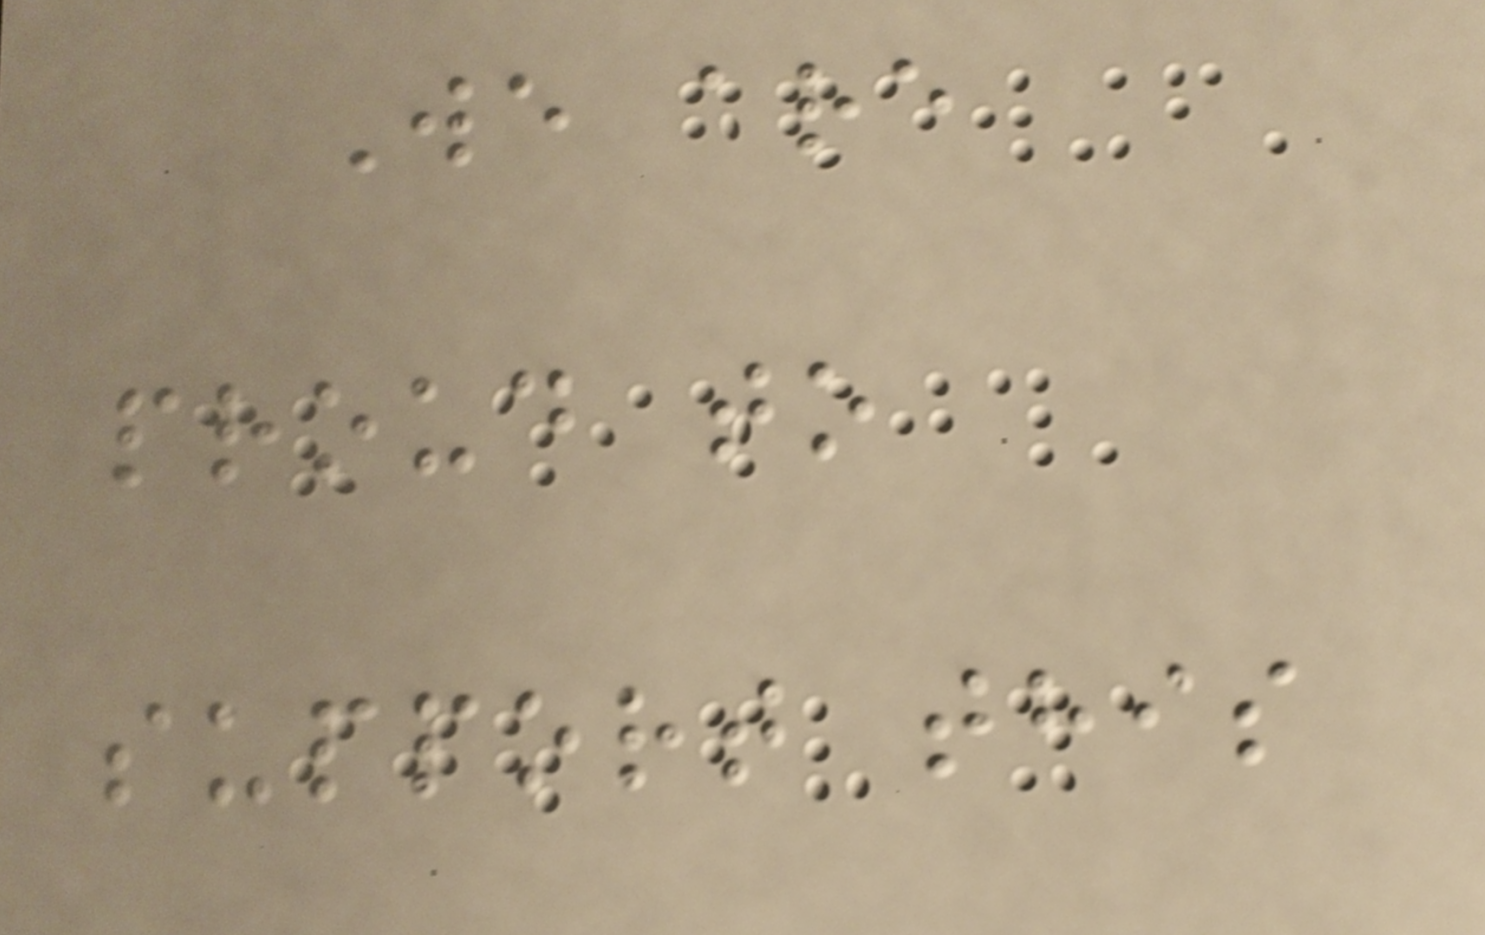We are
proud to
support this
